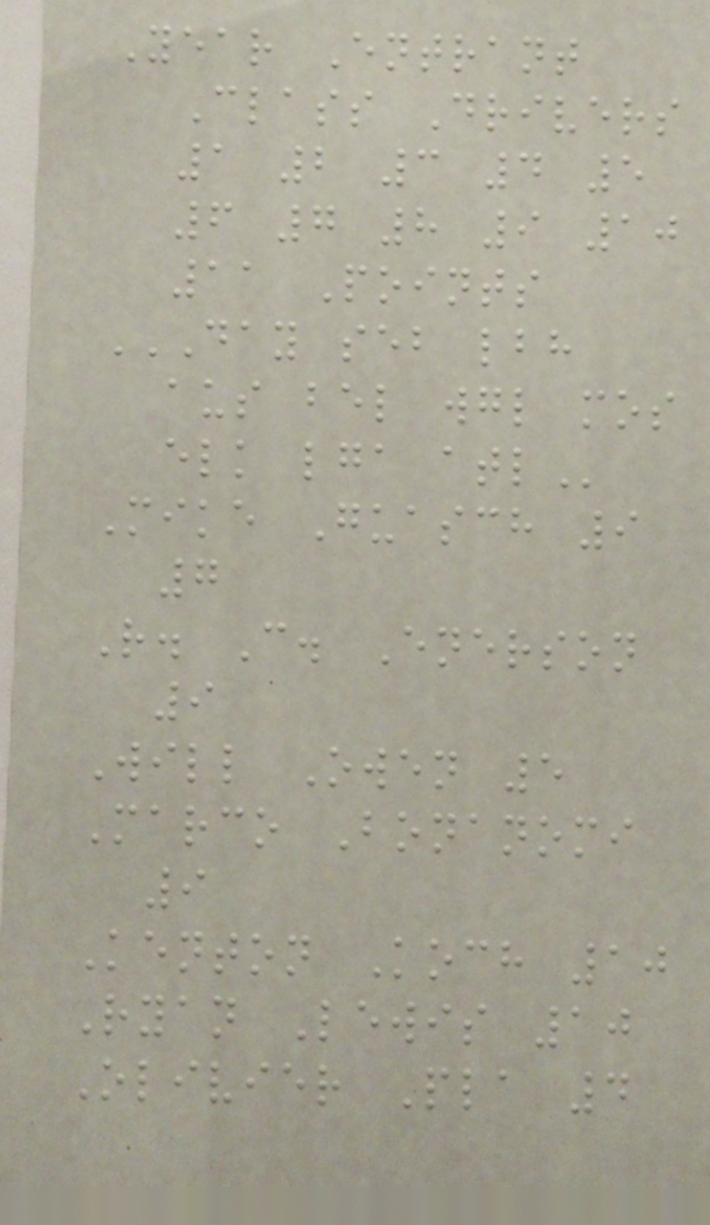Year Entrant
Class Drivers
1 2 3 4 5
6 7 8 9 10
11 Points
DAY SEB LBH
AUS BEL WGL MOS
ELK LGA ATL
Mike Guasch 9
7
R. C. Enerson
9
Will Owen 5
Marco Bonanomi
9
Kenton Koch 10
Ryan Lewis 10
Olivier Pla 4
